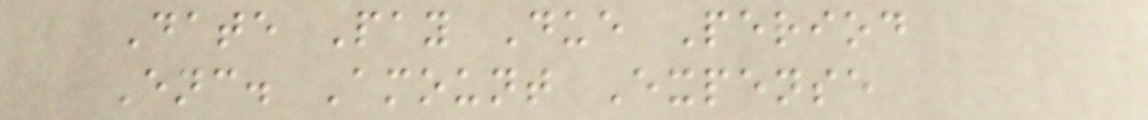Date Pay Due Period
Enc. Amount Expense
